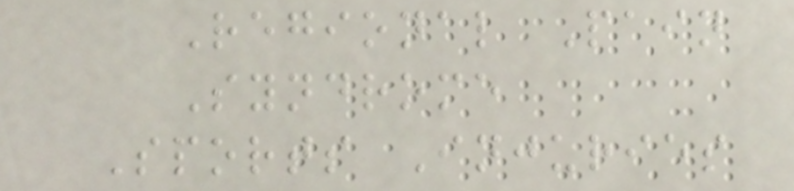Regional Pain
Syndrome
Sports Injuries
